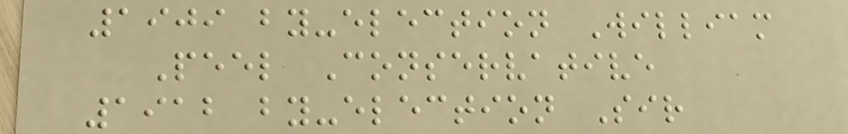1909 by-election William
Peel Conservative
1912 by-election Sir
